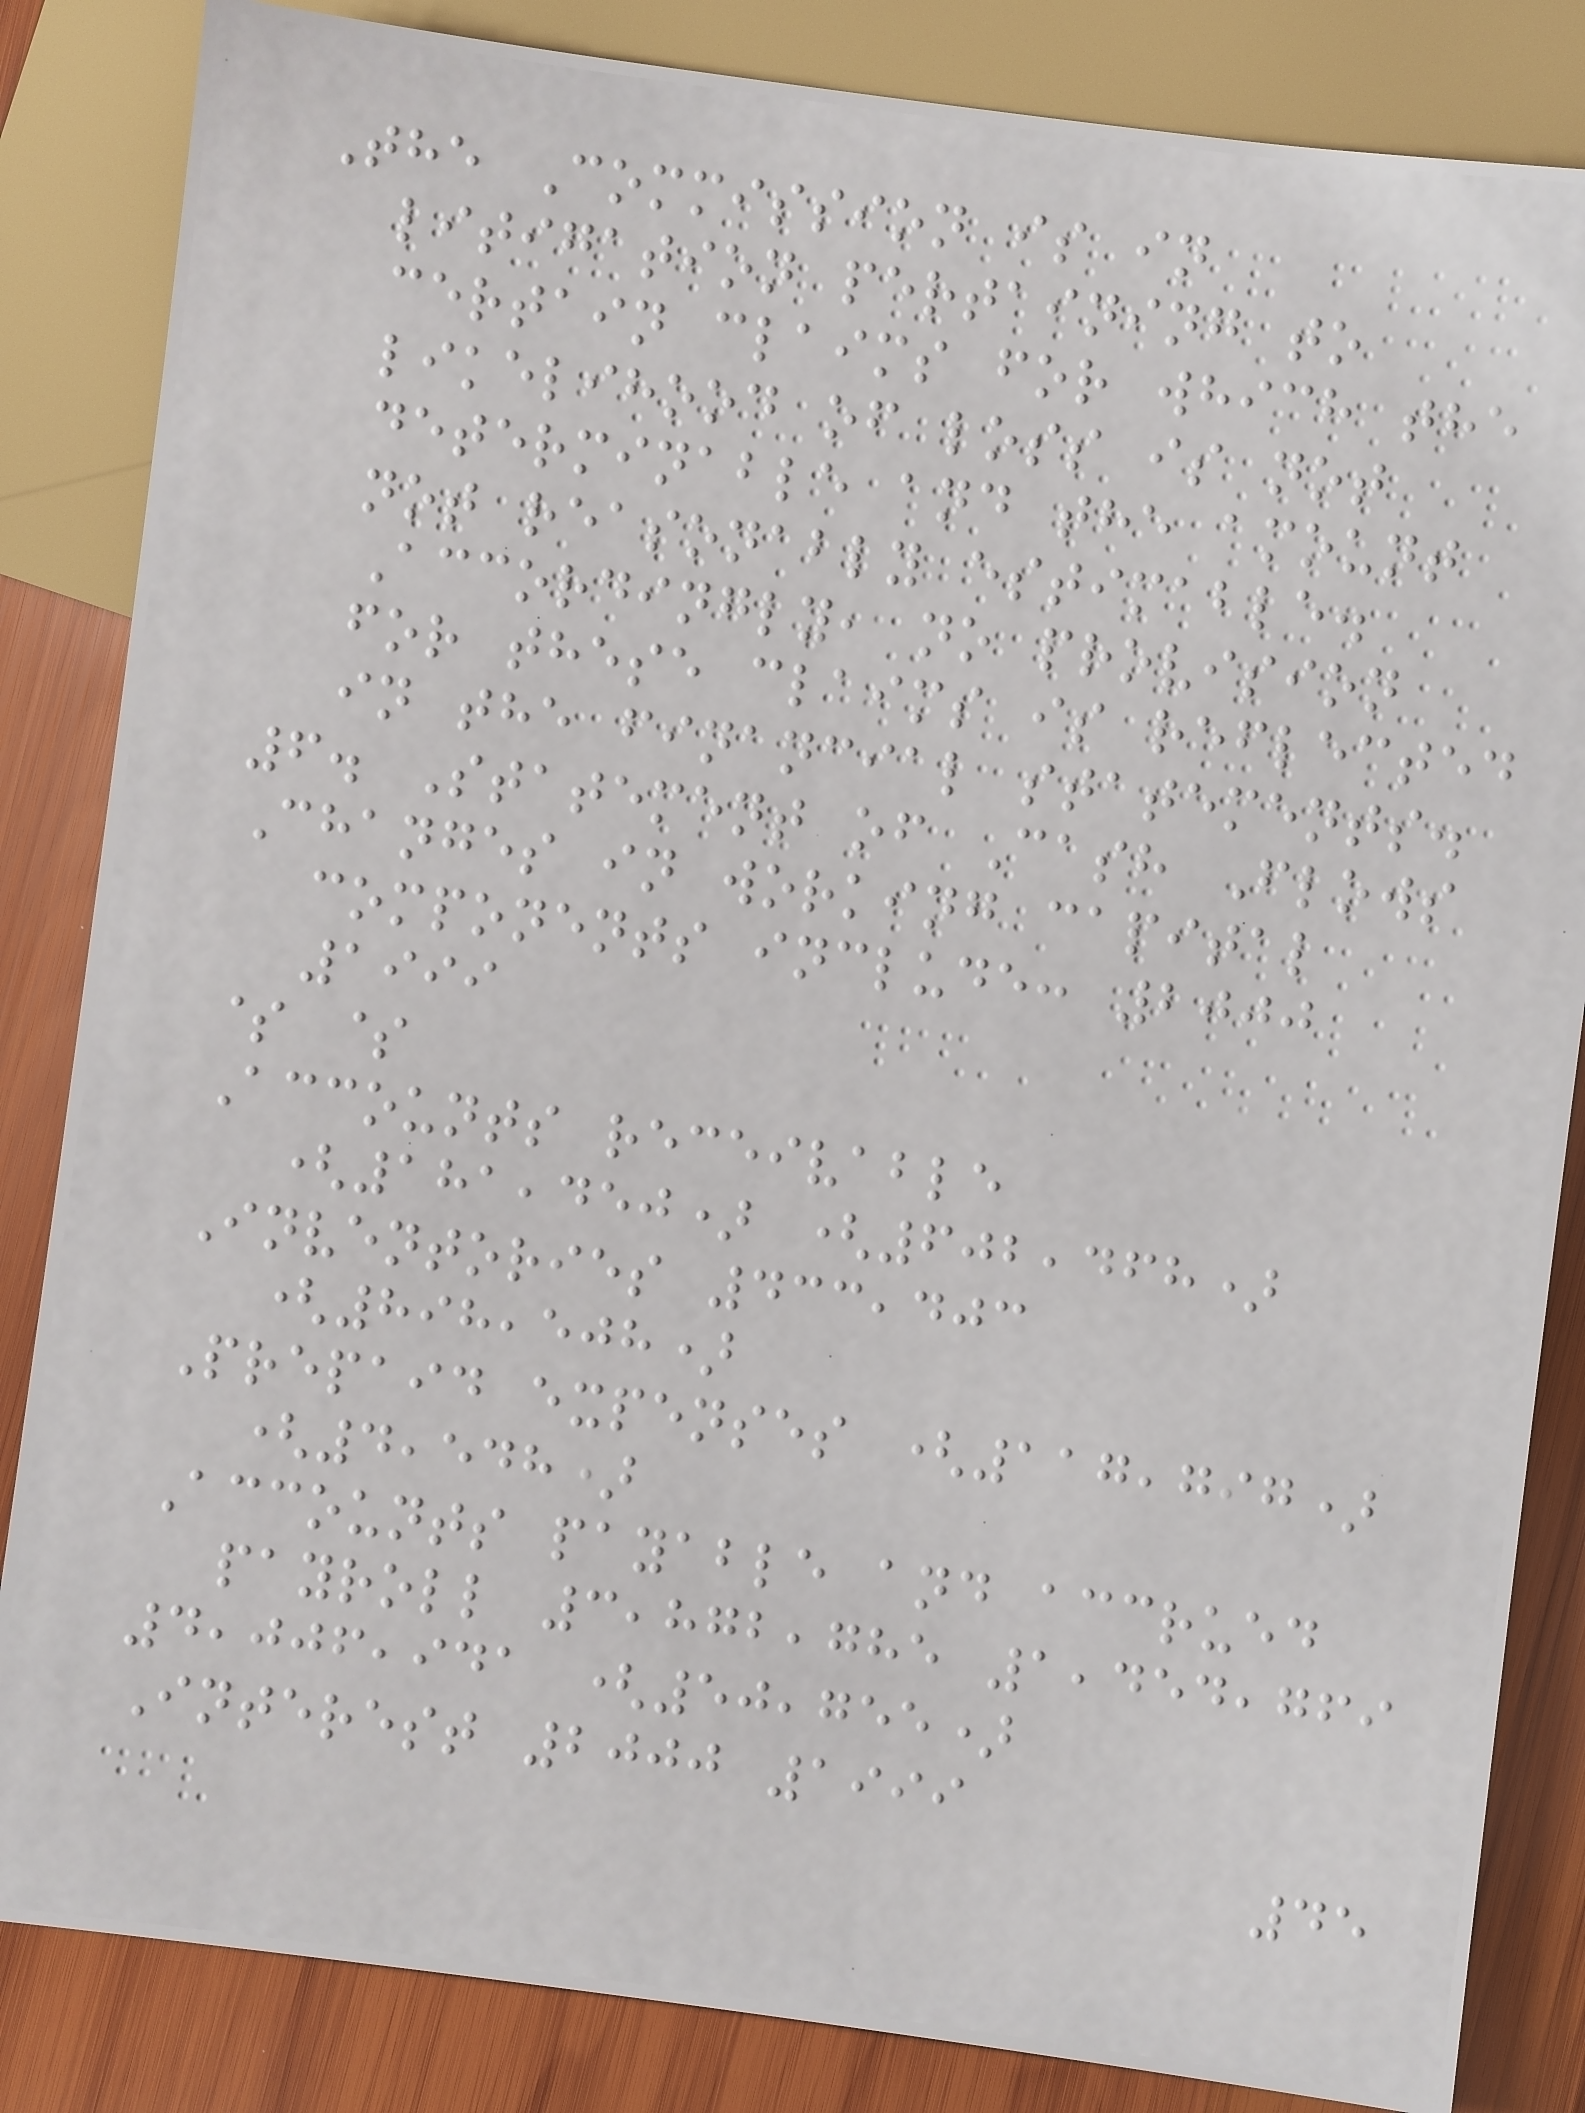The Commission is in
litigation pertaining to
certain claims for which the
likelihood of loss is not
determinable and the amount
not reasonably estimable.
Accordingly, no provision
for these claims is reflected
in the financial statements.
6. Statement of Cash Flows
Changes in working capital
components include: 2000
1999
$ $
Accounts receivable
(181,450) (602,468)
Inventories 433,403
(898,508)
Prepaid expenses (117,797)
(4,548)
Accounts payable and accrued
payroll 3,872,785 1,454,769
4,006,941 (50,755)
Interest 2000 1999
45
